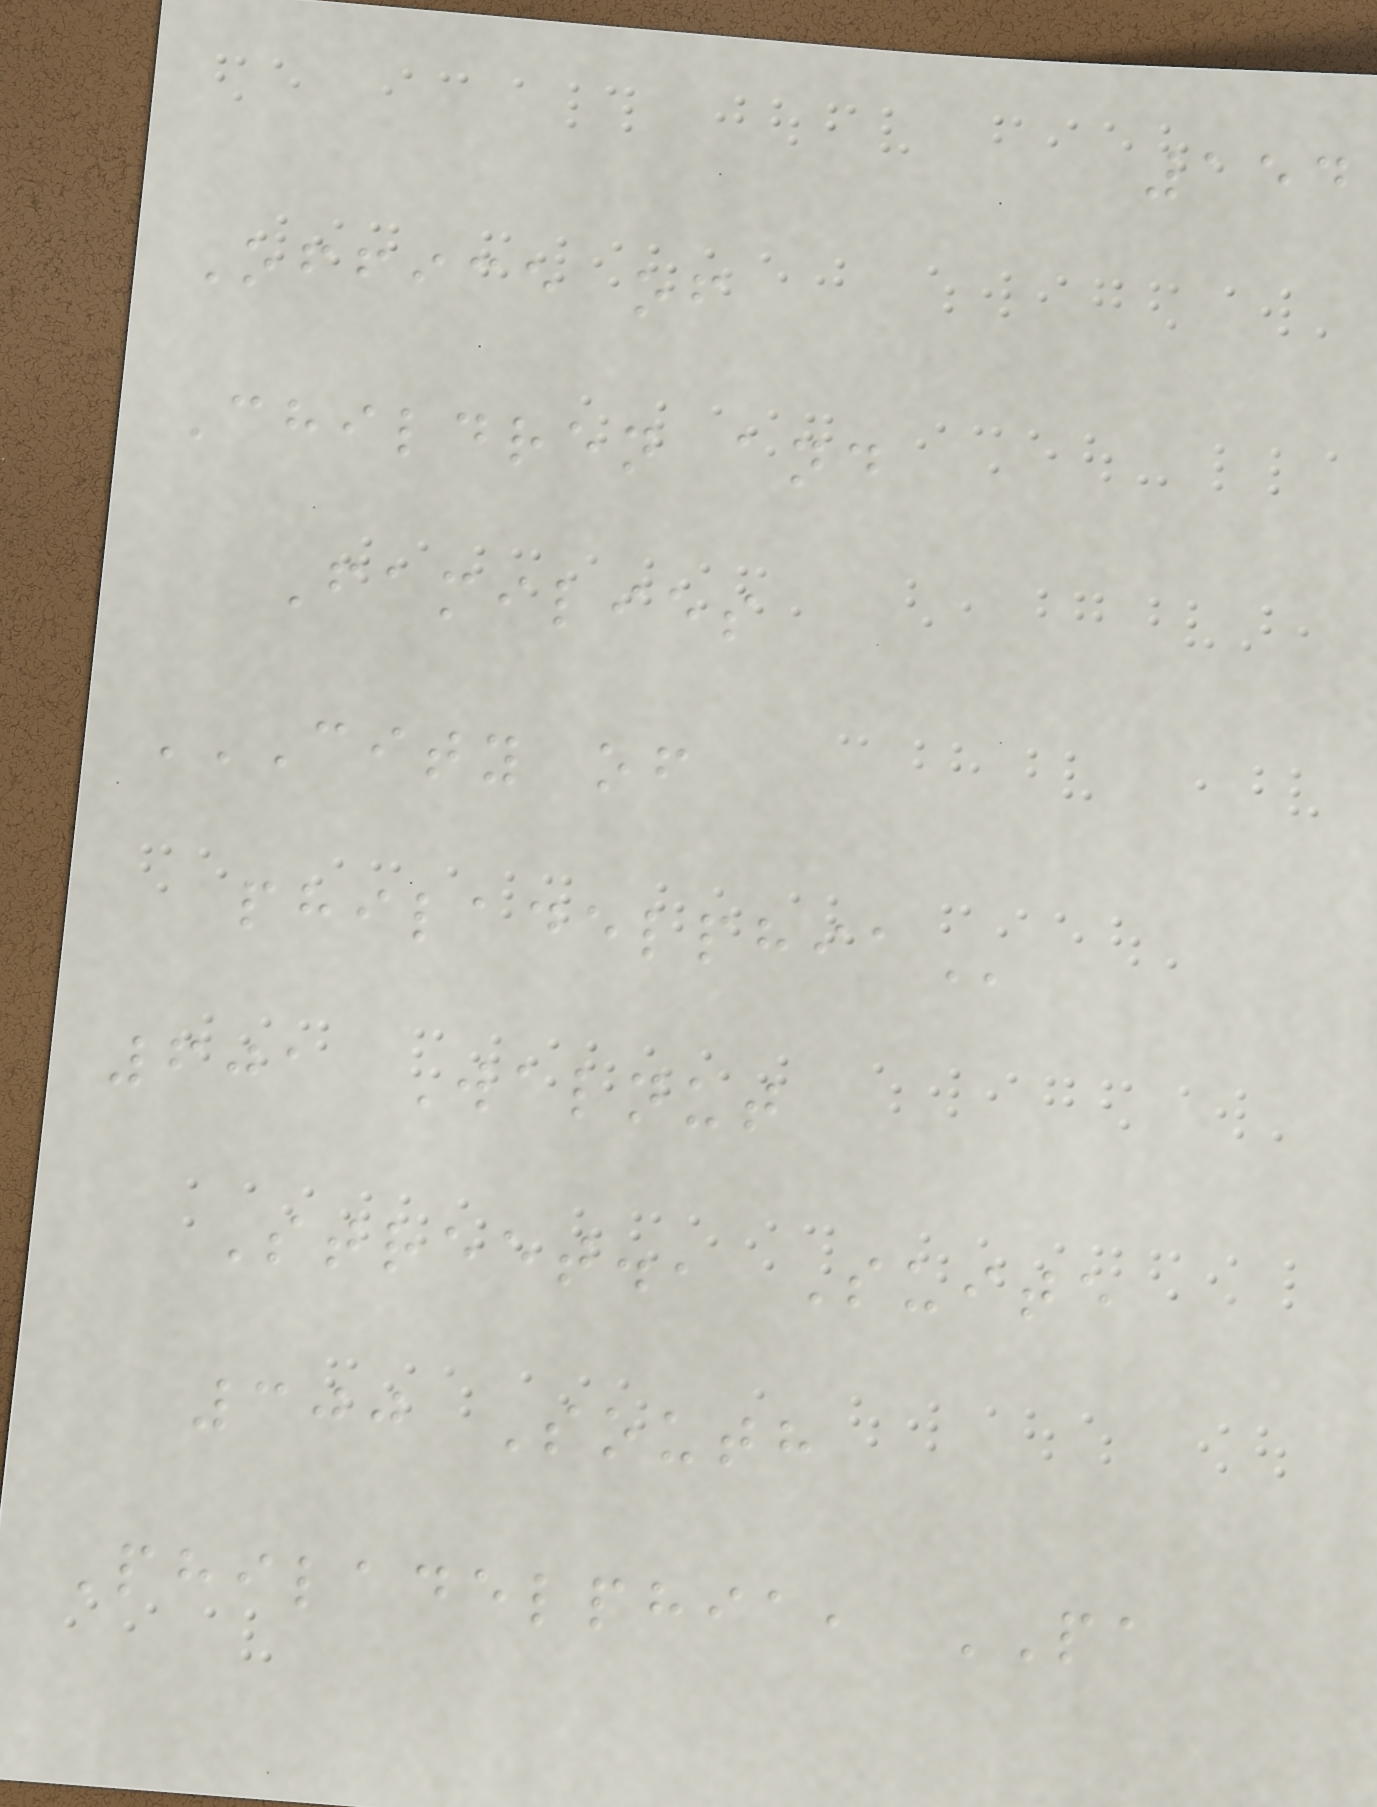154
Office of
Children and
Families
CITY OF
PHILADELPHIA
601 Walnut
Street., Suite
300 South
Philadelphia, PA
